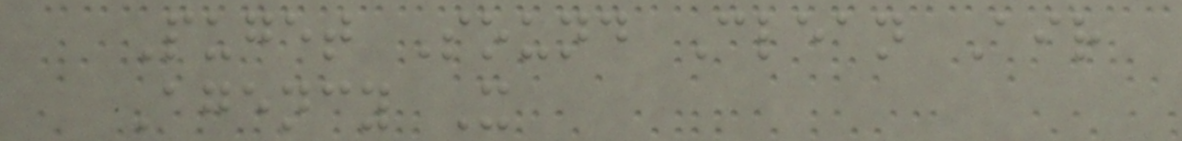Puget Sound Clean Air
Agency X
